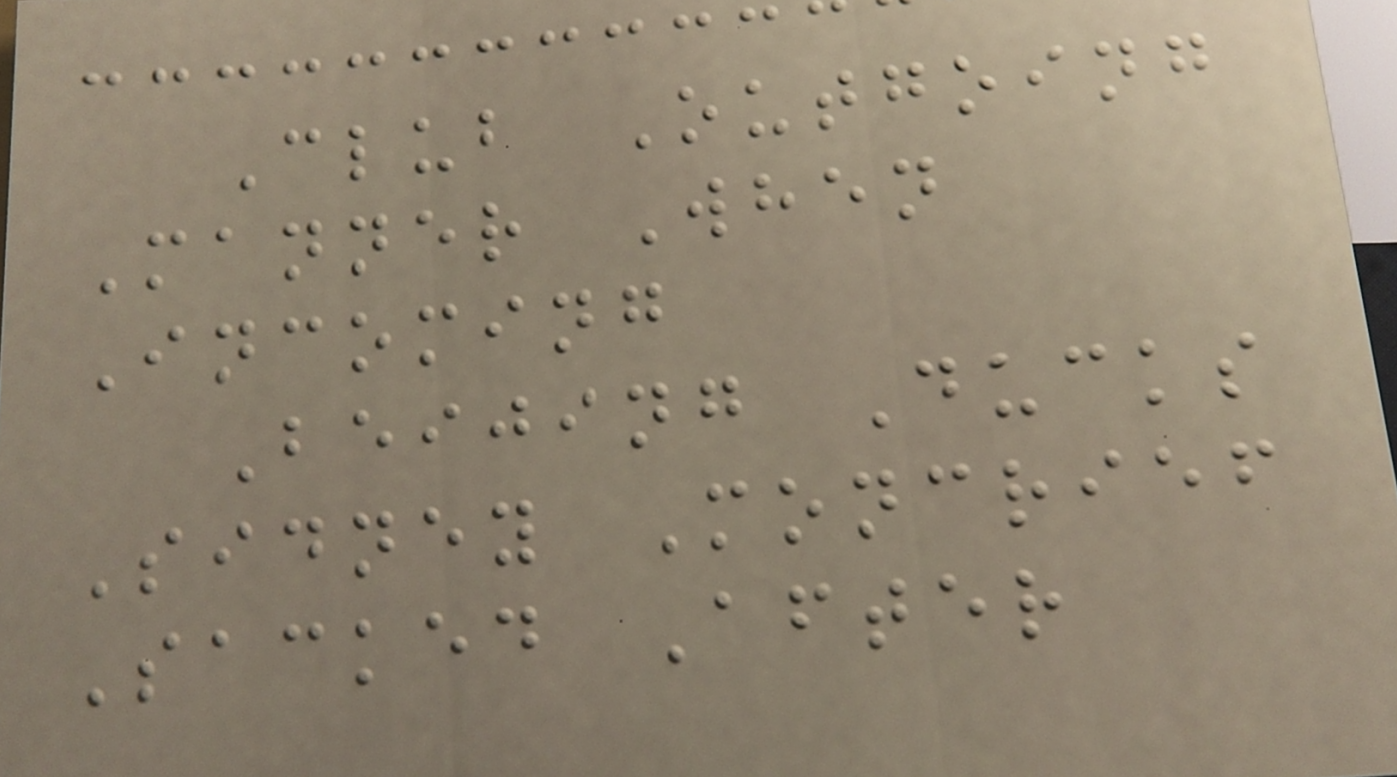Club Outgoing
Manner When
Incoming
Beijing Ducks
Sidney Moncrief
Sacked After
